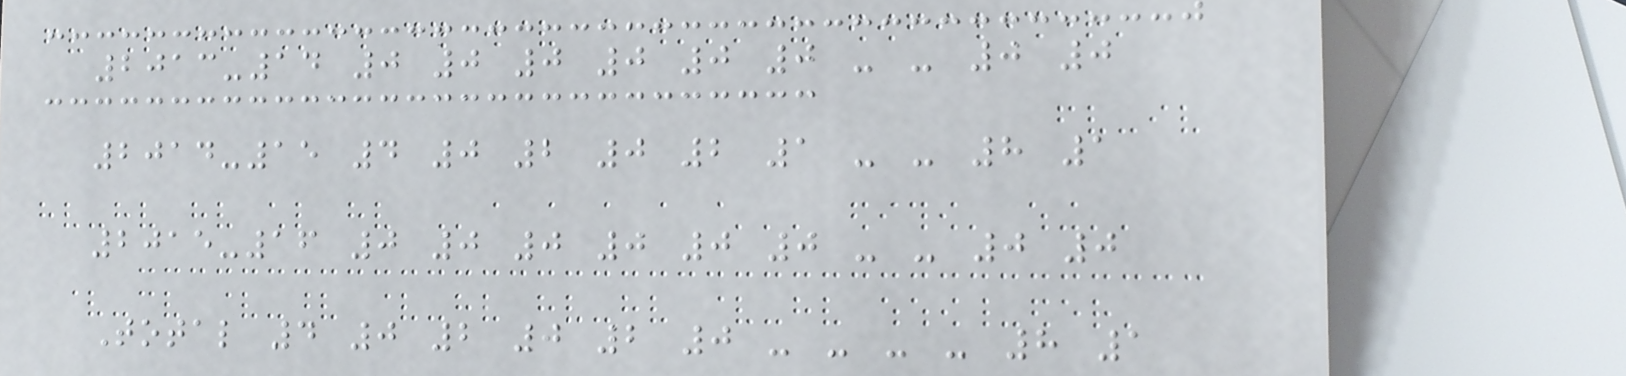2013-14 0 0 0 0 0 0 - - 0 0
2014-15 4 0 2 0 2 1 - - 8 1
2015-16 0 0 0 0 0 0 - - 0 0
Total 4 0 2 0 2 0 - - - - 8 1
